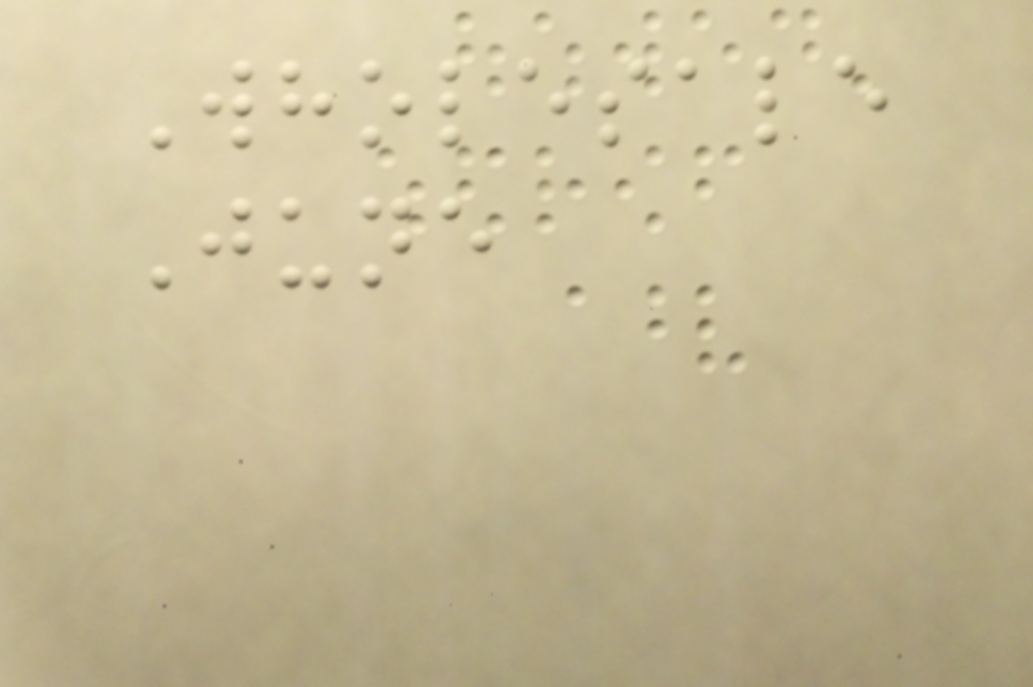Wholesale
June
